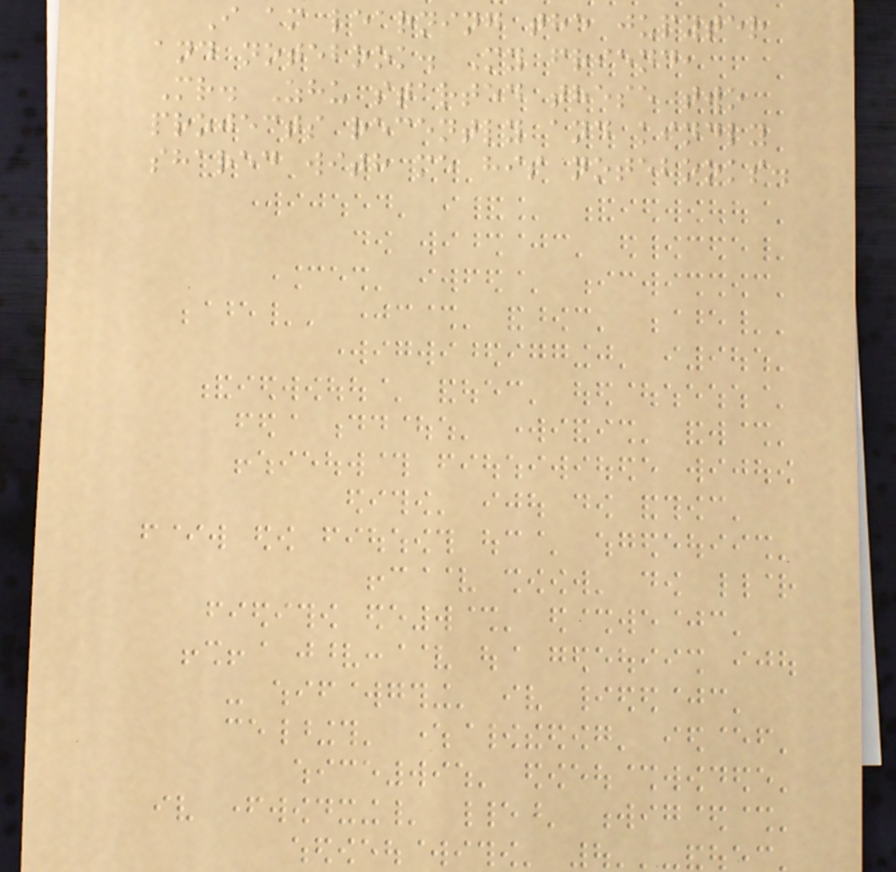I am learning the jupyter
and notebook. My friend,
Mr. Zhu started these two
projects recently and kindly
shared with me his notebooks.
